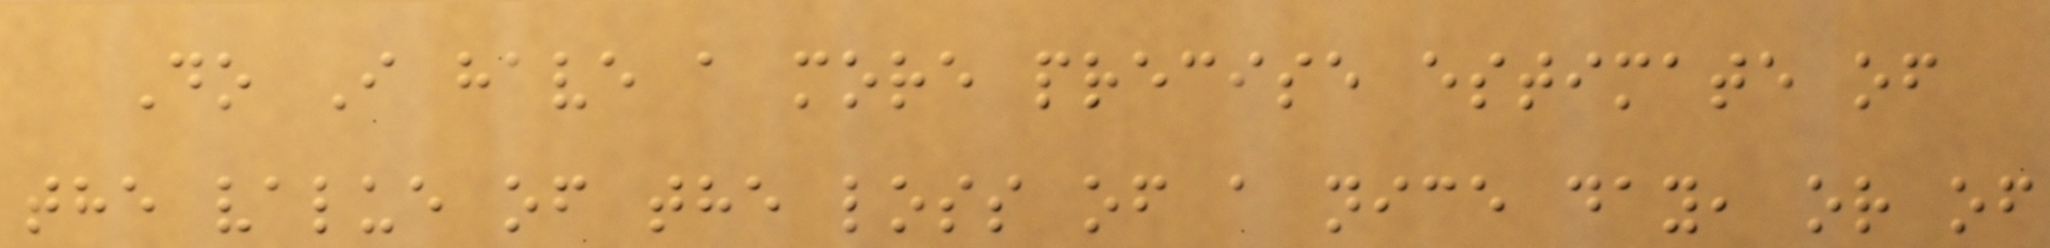Do I have a more precise estimate of
the value of the loss of a nice day, or of
